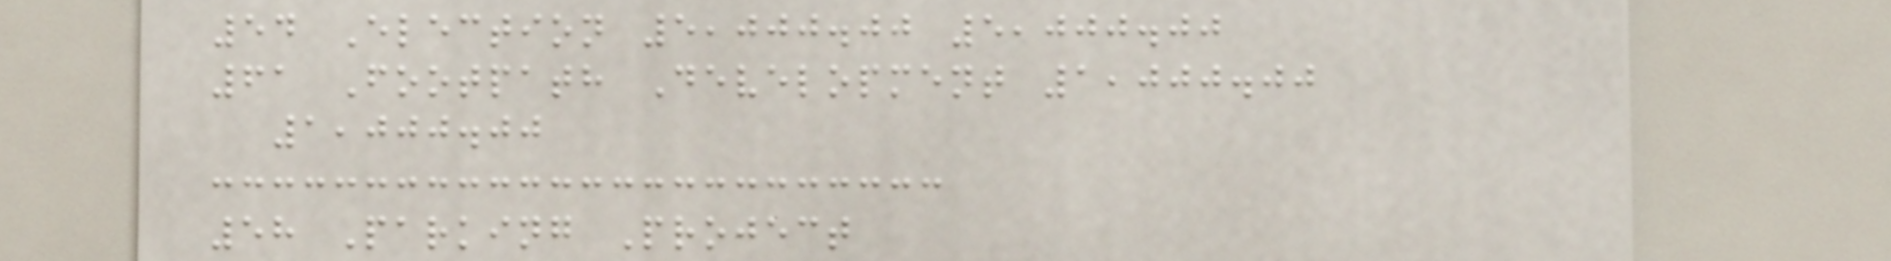54 Election 5,000.00 5,000.00
61 Footpath Development 1,000.00
1,000.00
58 Parking Project
